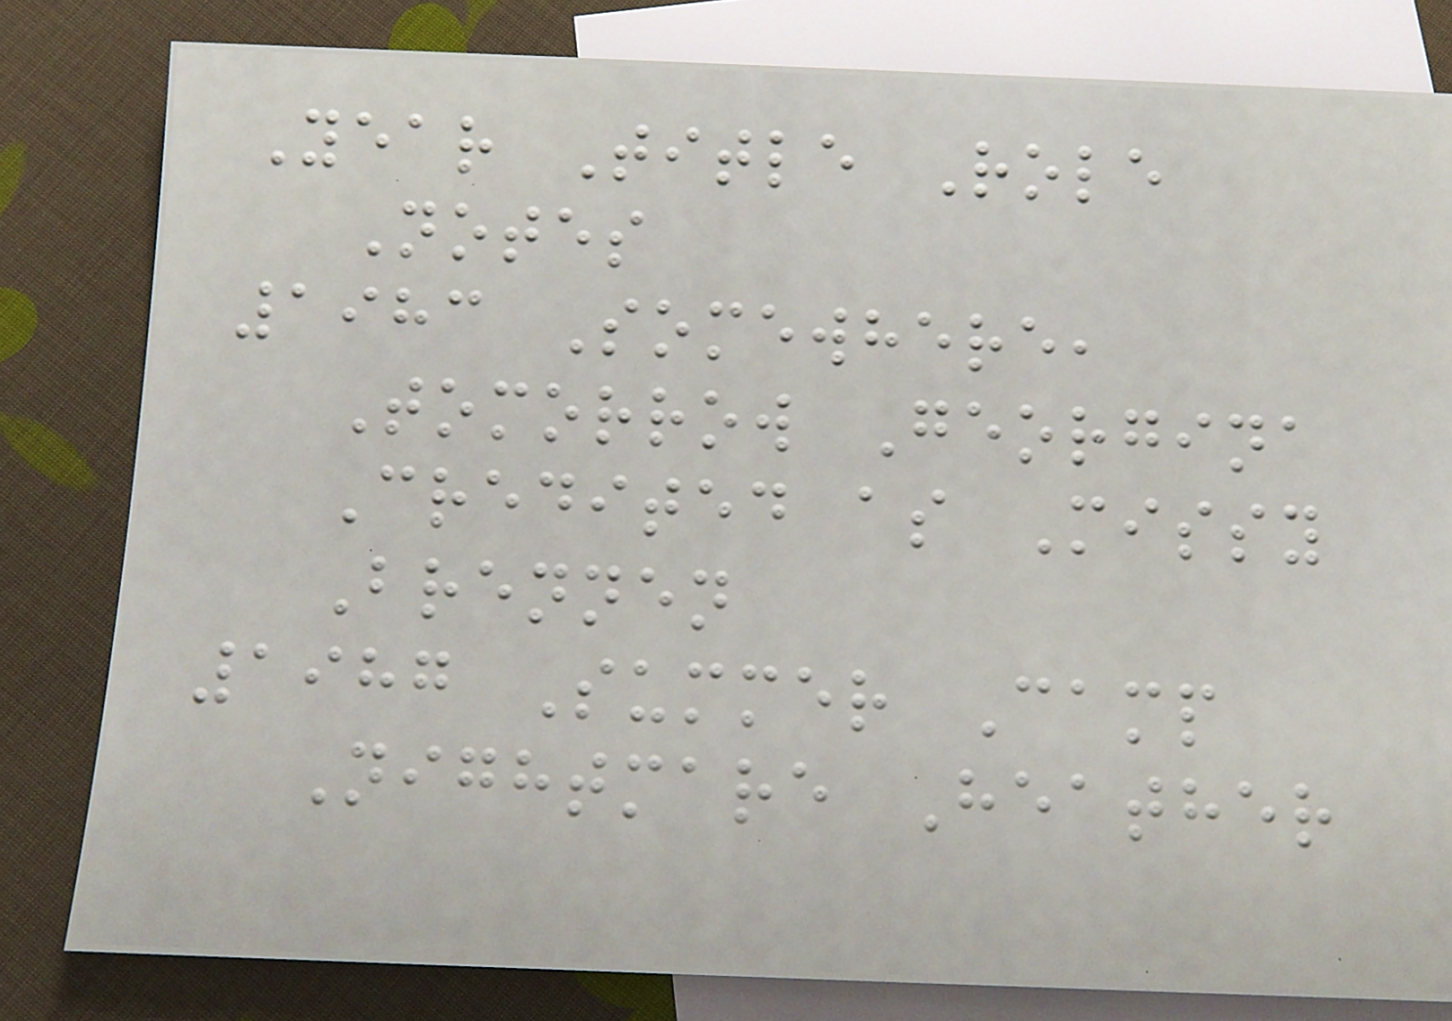Year Title Role
Notes
1983 Somewhere,
Tomorrow Georgina
Credited as Missy
Brennen
1987 Summer Camp
Nightmare Heather
